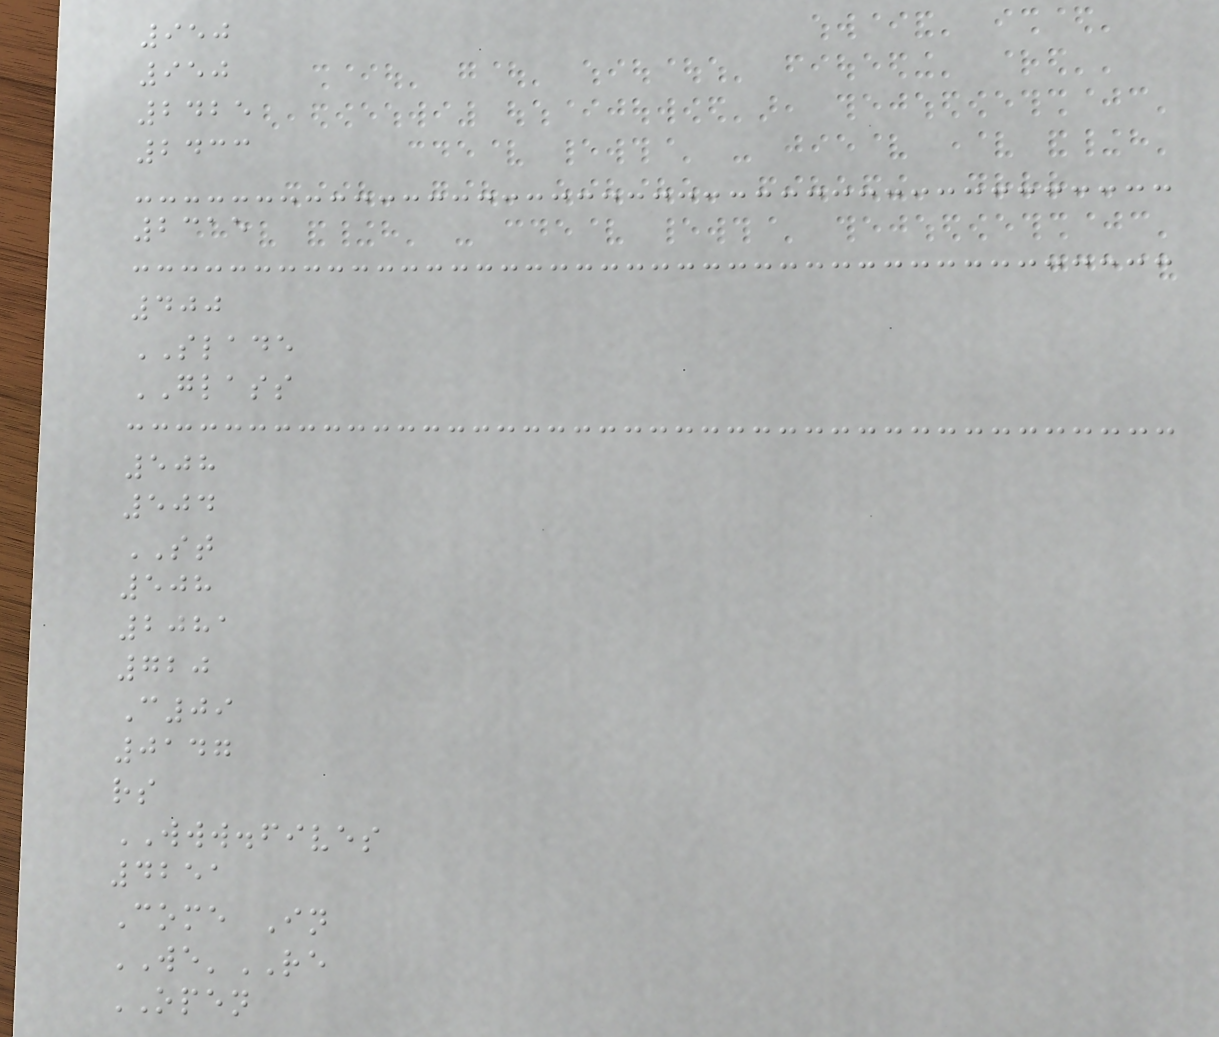950
950
2425
2433
2315
400
SLADE
GLASS
508
504
ST
508
2081
720
C09
0147
rs
WWW.fives
4251
Come In
WE'RE
OPEN
